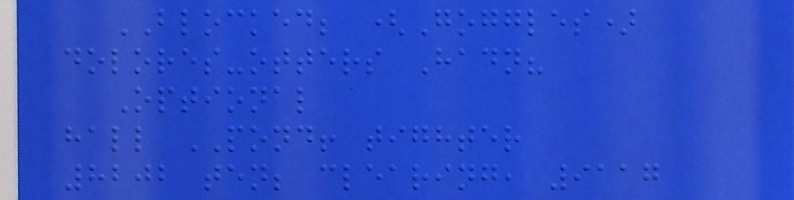BLOCKED; (Goggles)
dolores-otters Hadn?
Optional
hall POND! tighter
8202 ten; clearing, 9117
